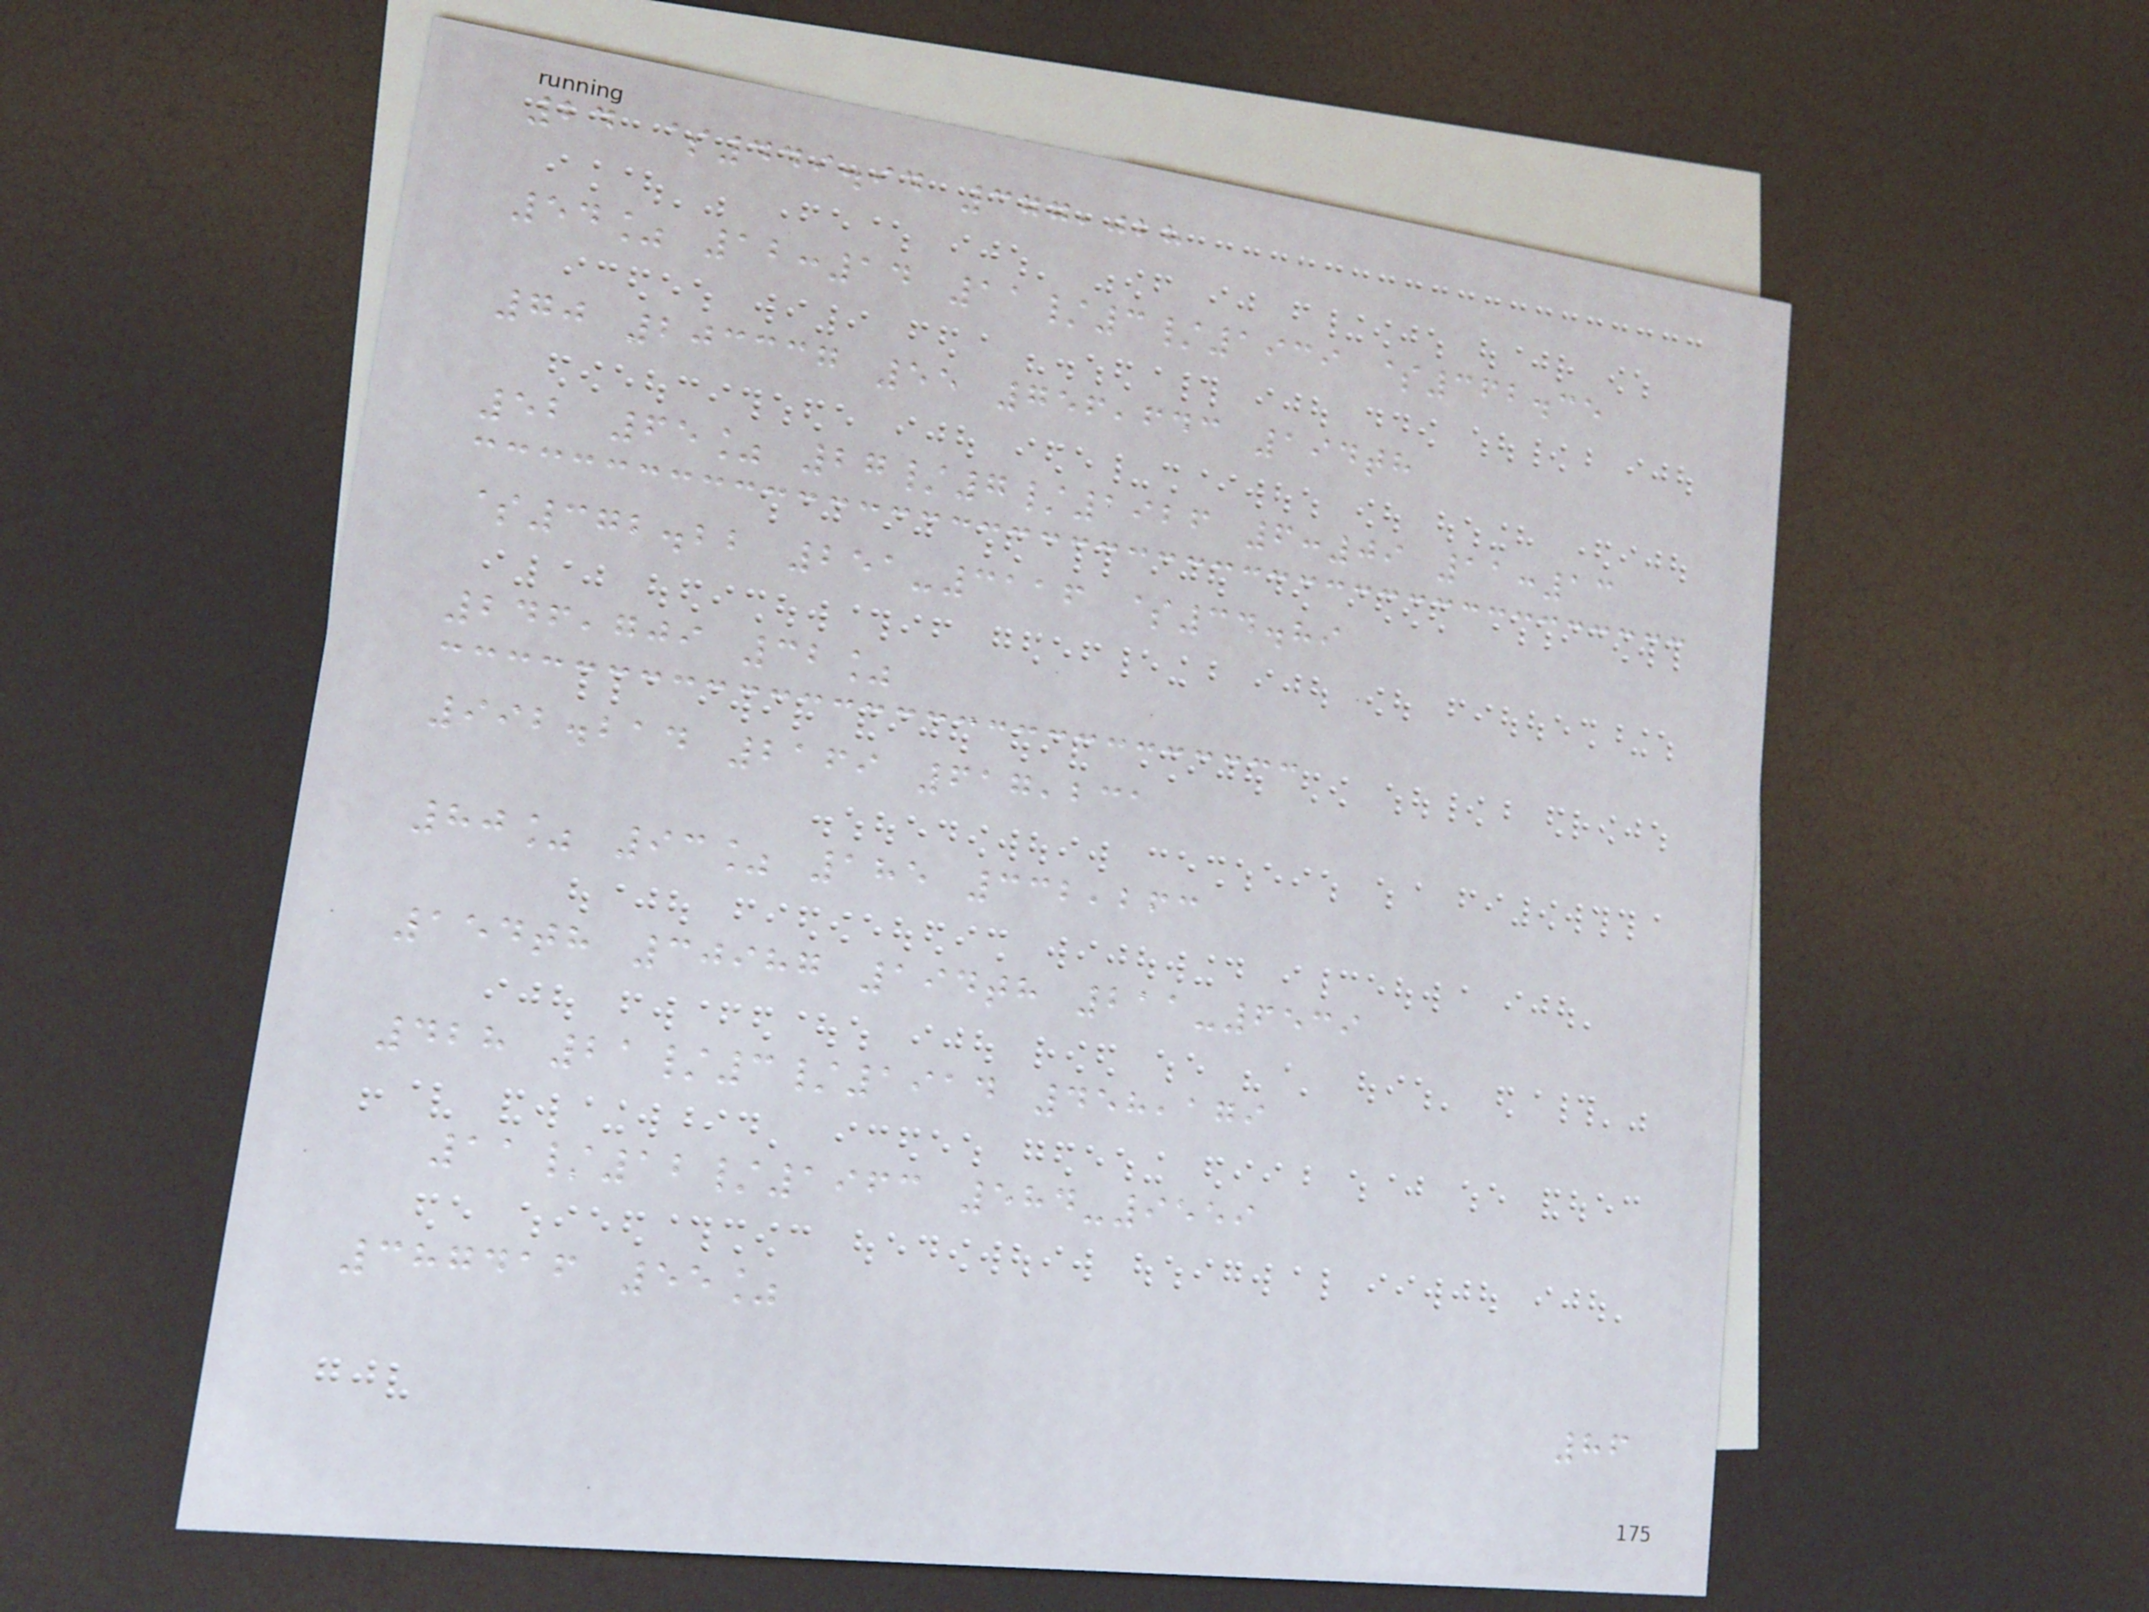24 $449.94 377,028
54% 12:14 11/3/1939 $362.35
70 203337 55 756,643 194th
52 65% 27/7/1926 6:09 11:13
$372.22 251-3116 $34.89
246,709 32%
992.214 2169 617,231
80% 93% 185 332,263
154th 30987 194th 211-6539
428 21/3/1914 458,179
11/12/1963 584-9559
387416 55%
86
